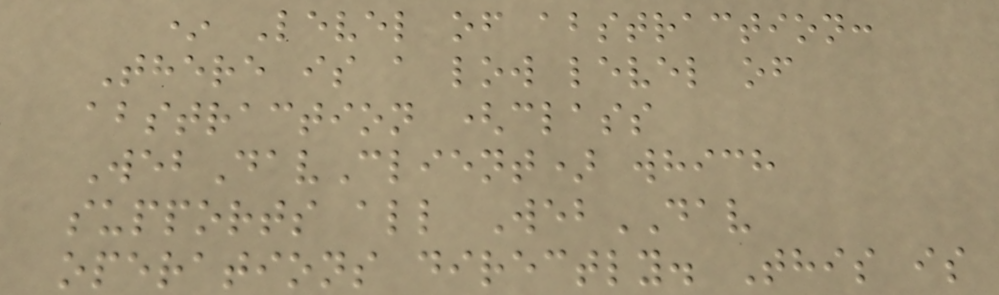* Level of abstraction:
There is a low level of
abstraction (class
WebDavClient) which
supports all WebDAV
operations directly. This is
